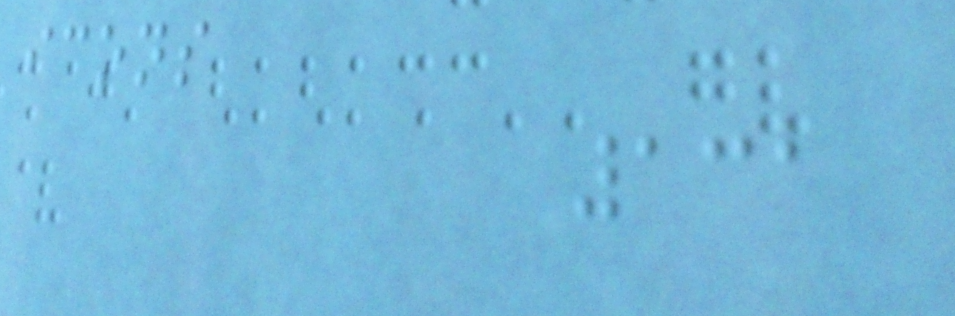icons
131
